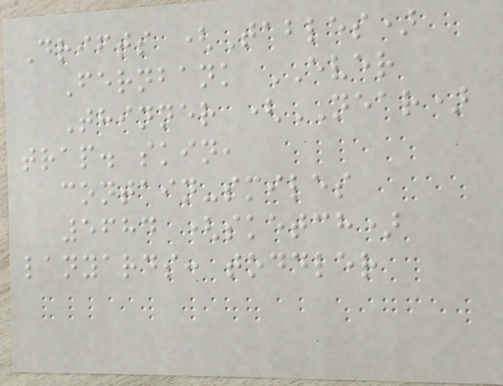Drifts (Tables)
Fernbank EVER
Thinner (NEAR)
trap. skin,
contain-smiles
5684 (sketch)
lanyards: toddler
